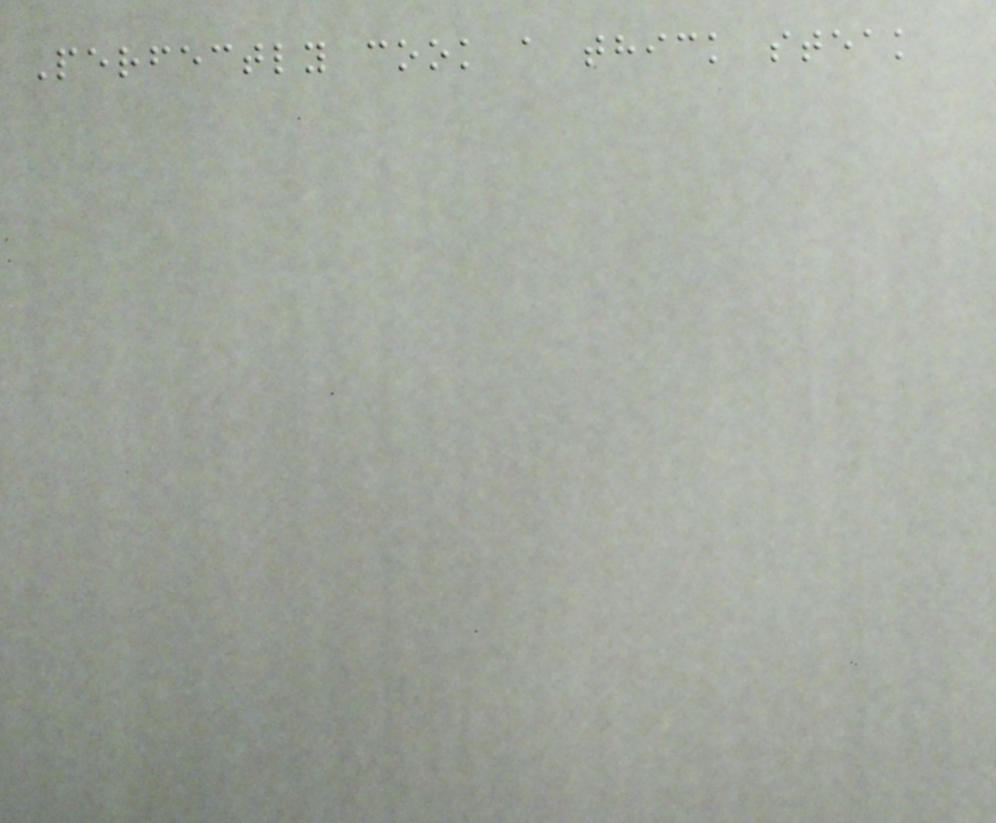Perfectly cook a thick steak
